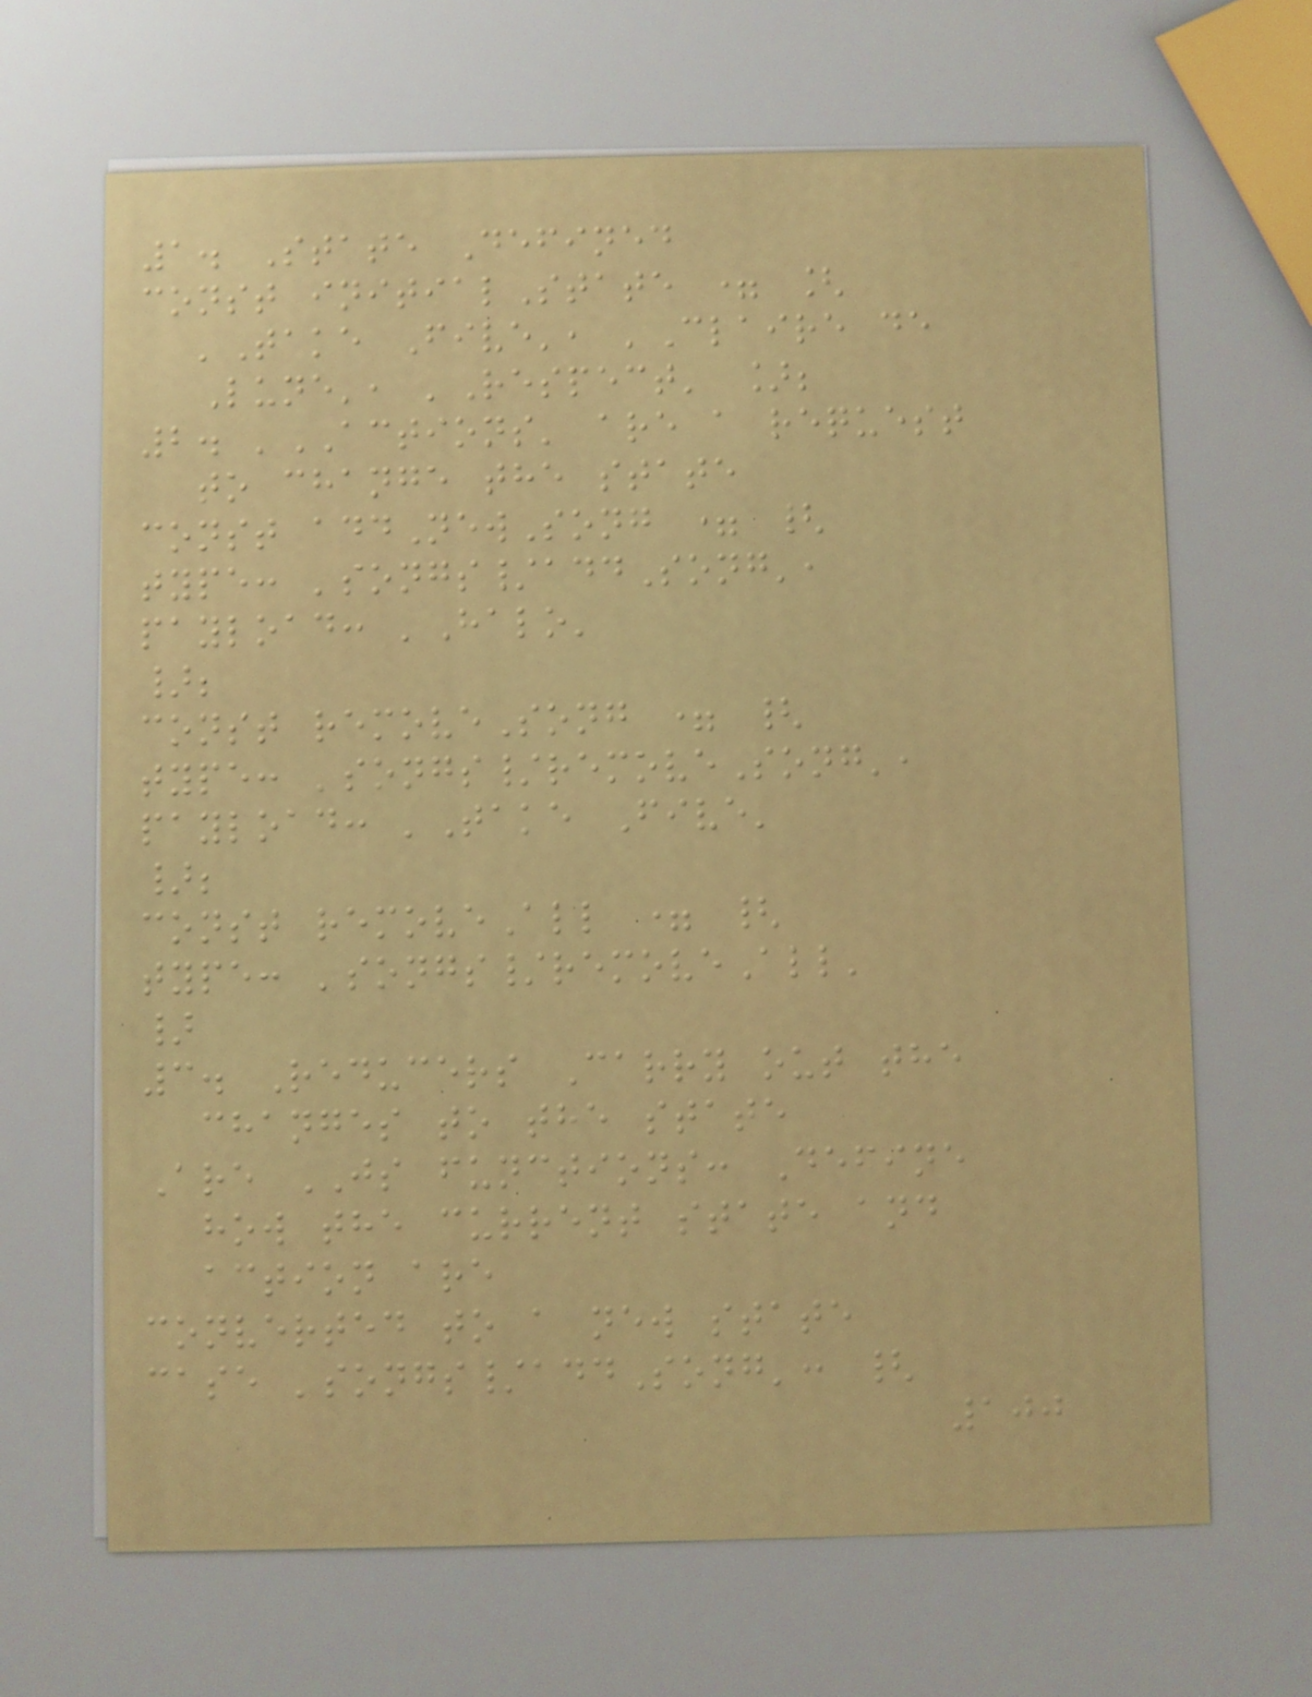1. State Defined
const initialState = [
'Take Five', 'Claire de
Lune', 'Respect' ];
2. 'ACTIONS' are a request
to change the state
const addNewSong = {
type: 'songs/addSong',
payload: 'Halo'
};
const removeSong = {
type: 'songs/removeSong',
payload: 'Take Five'
};
const removeAll = {
type: 'songs/removeAll'
}
3. Reducers Carry out the
changes to the state
Are JS functions: Define
how the current state and
action are
converted to a new state
case 'songs/addSong': {
100
